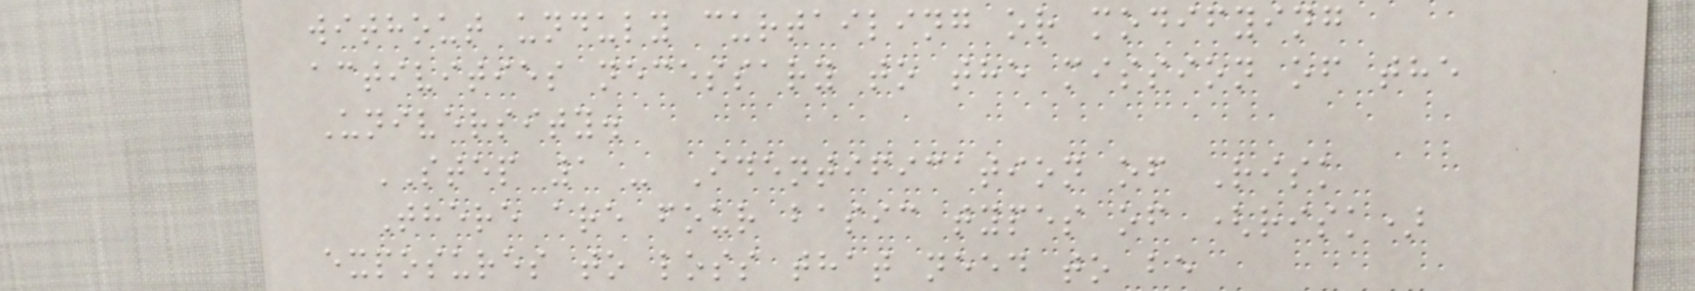without unduly curtailing or modifying
activities necessary to the mission of the
University.
STEP 1 - Identification of Risk
There are four basic types of (risk)
exposures to loss that need to be
